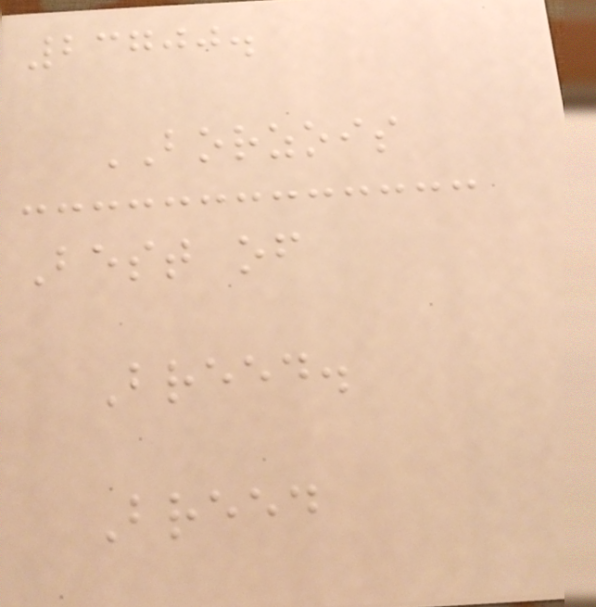23700.
BORZOIS
Best of
Breed.
Breed
